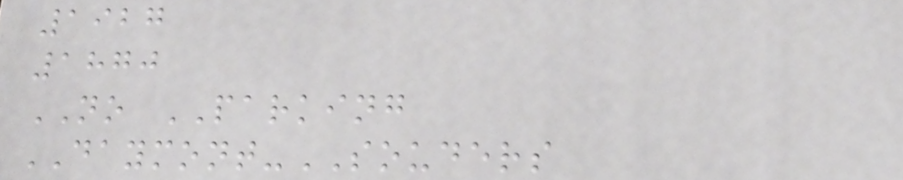1927
1870
NO PARKING
DAYMONT-SOUDERS
